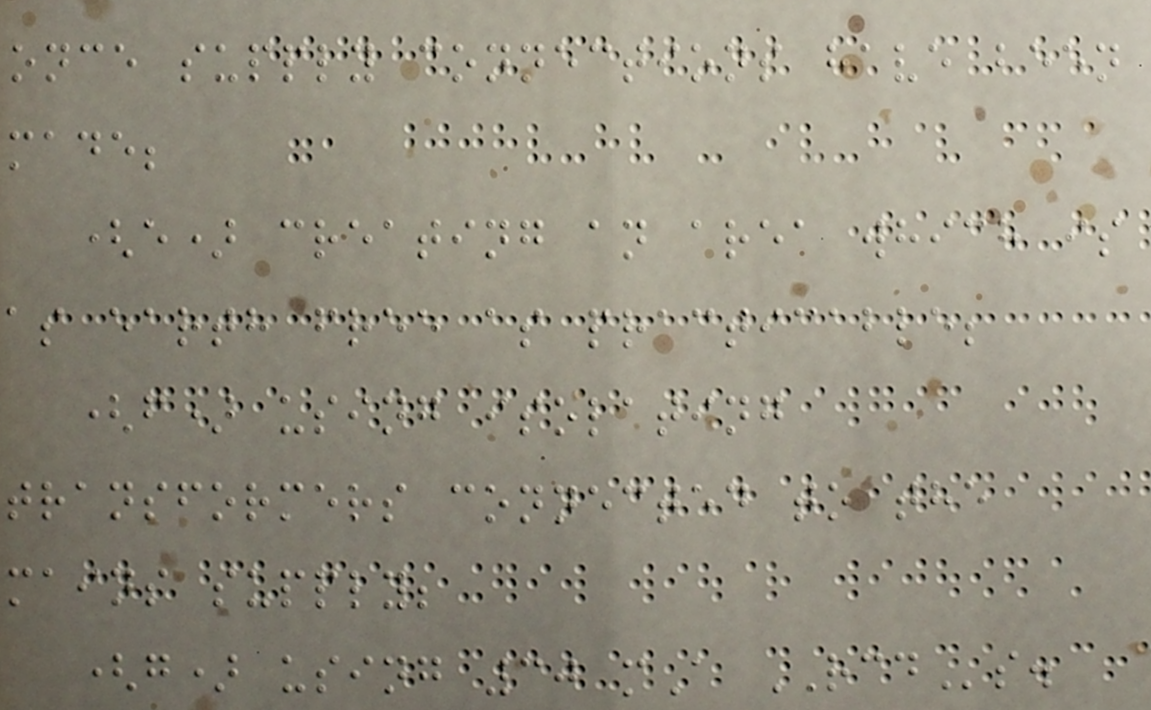once supply connections have been
made;
(e) creating an area which is
as earth free as practicable;
(f) using isolating
transformers connected to the
mains supply;
(g) using 30 mA RCDs.
